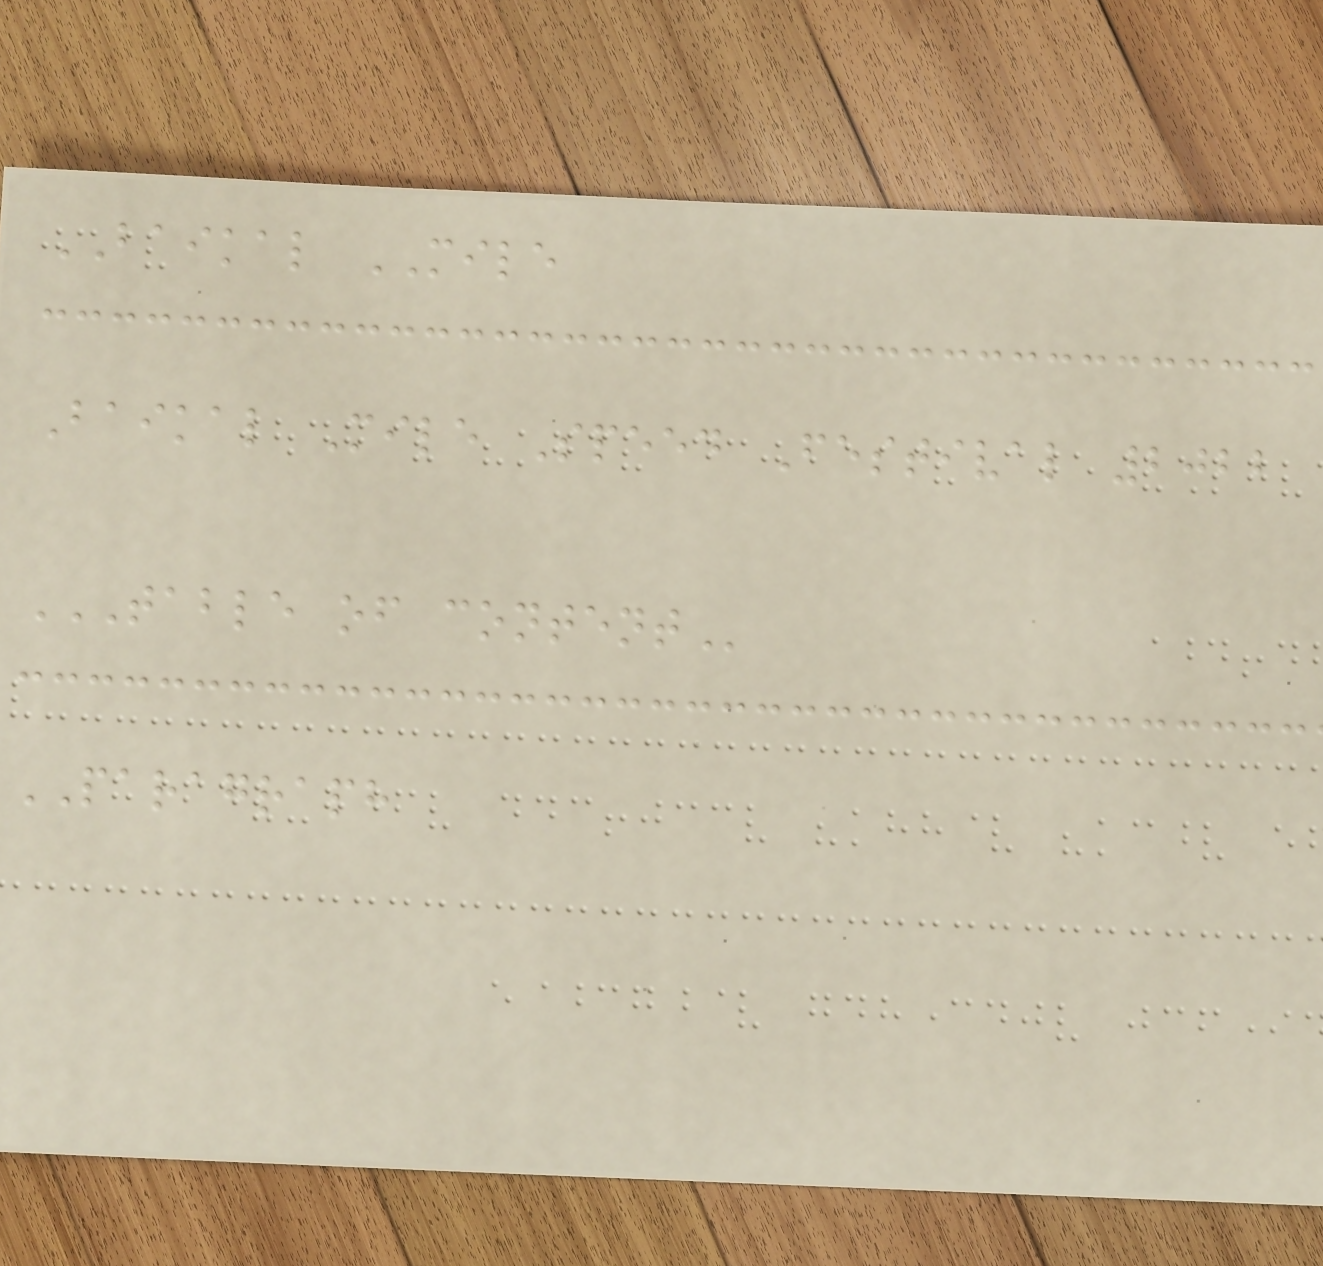BAIKAL MILE
Baikal Mile Speed Festival 2022
TABLE OF CONTENT
PARAGRAPH
